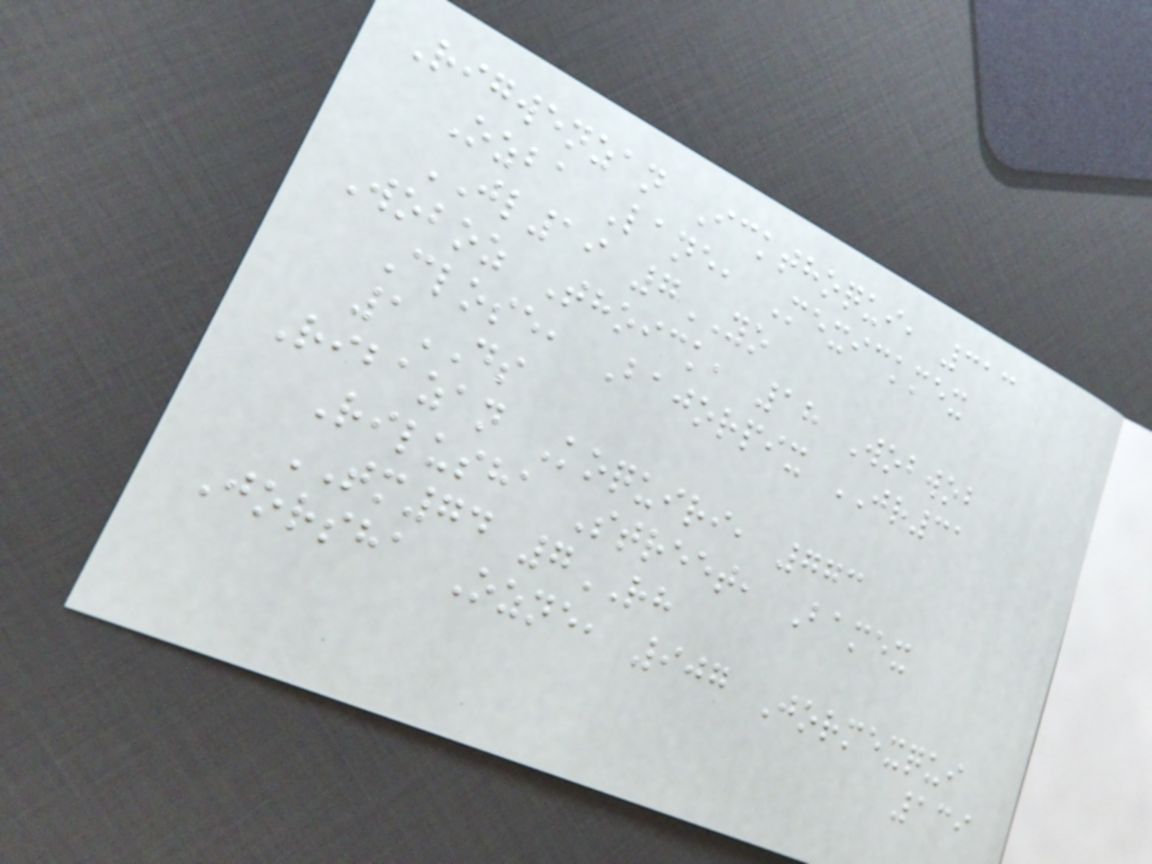Rigwenzan Ickthoqui, 313
Ozba Lane, Mexickmex
JL19 7YO
Woboz Thoick, 18 Wobwob
Close, Bajorpix JR31
1DS
Ribazan Koquiri, 773
Rilusha Street, Bamex
TM74 7RH
Jorsha Ozne, 907 Jormexqui
139
